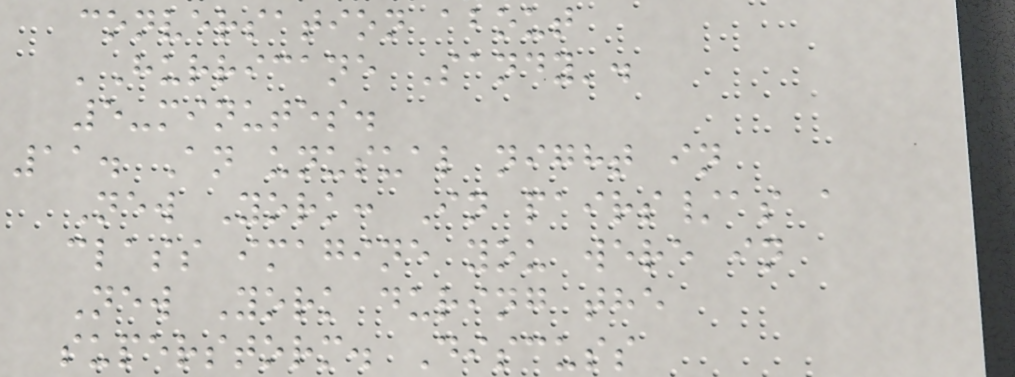conversation about
'Hurricane Sandy'.
5-minutes.
11. An unusual night in
New York: In pairs/as a
class imagine you were in
New York during the
superstorm. Discuss
